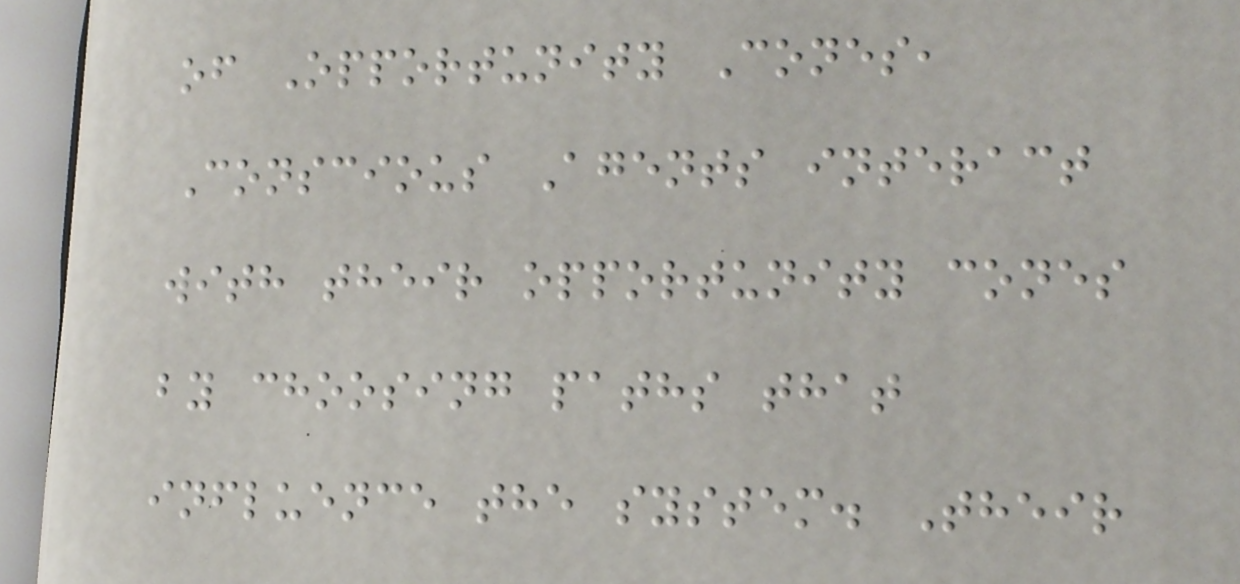of Opportunity Cones,
Conscious Agents interact
with their opportunity cones
by choosing paths that
influence the system. Their
